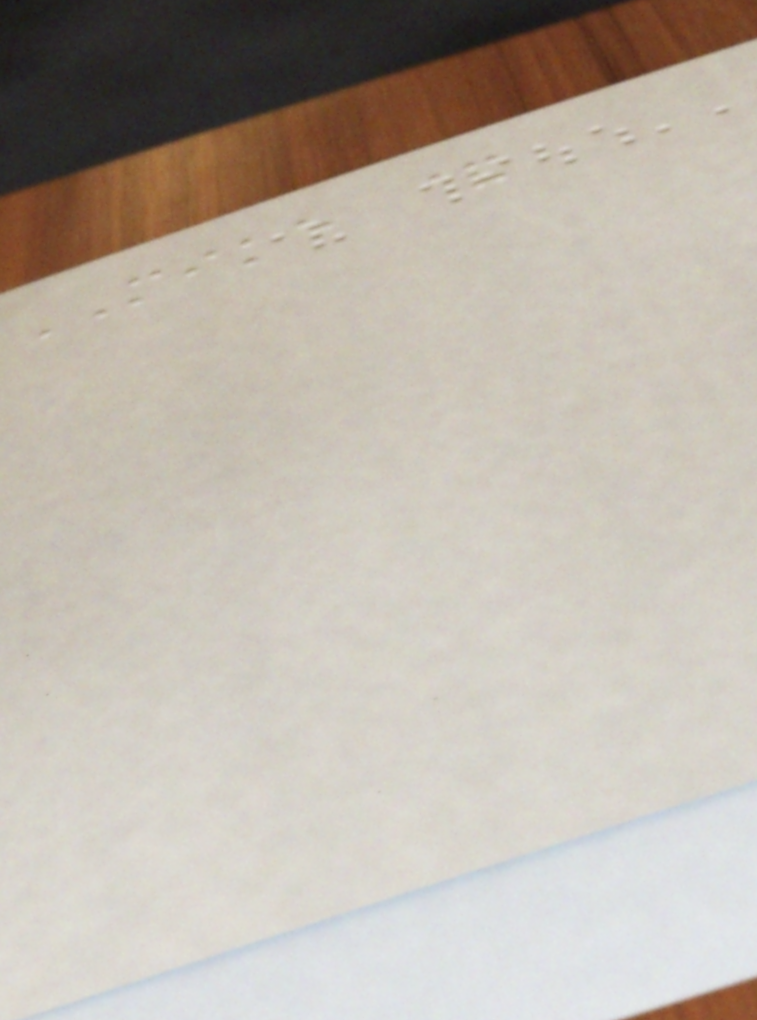MIKE &
